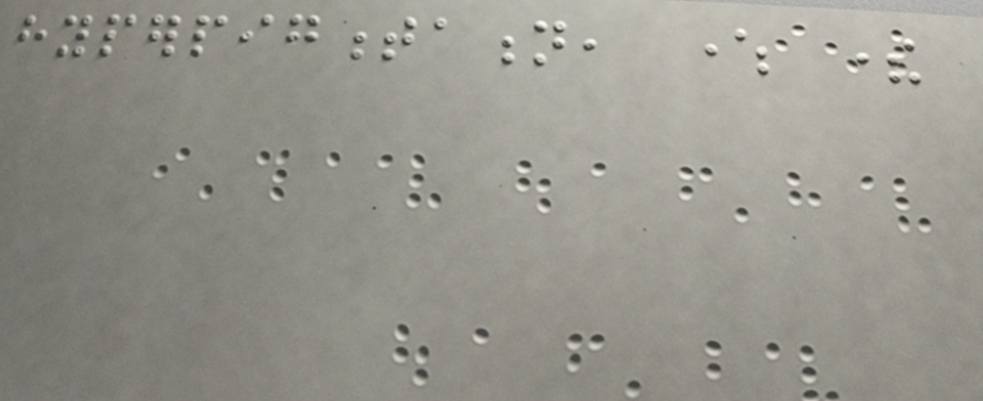hyperpigmentation, where there
